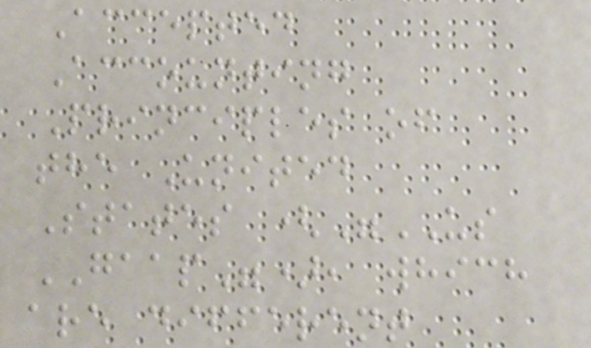Accepted
Accounting
Principles of
the United
States ("US
GAAP"), which
are different
